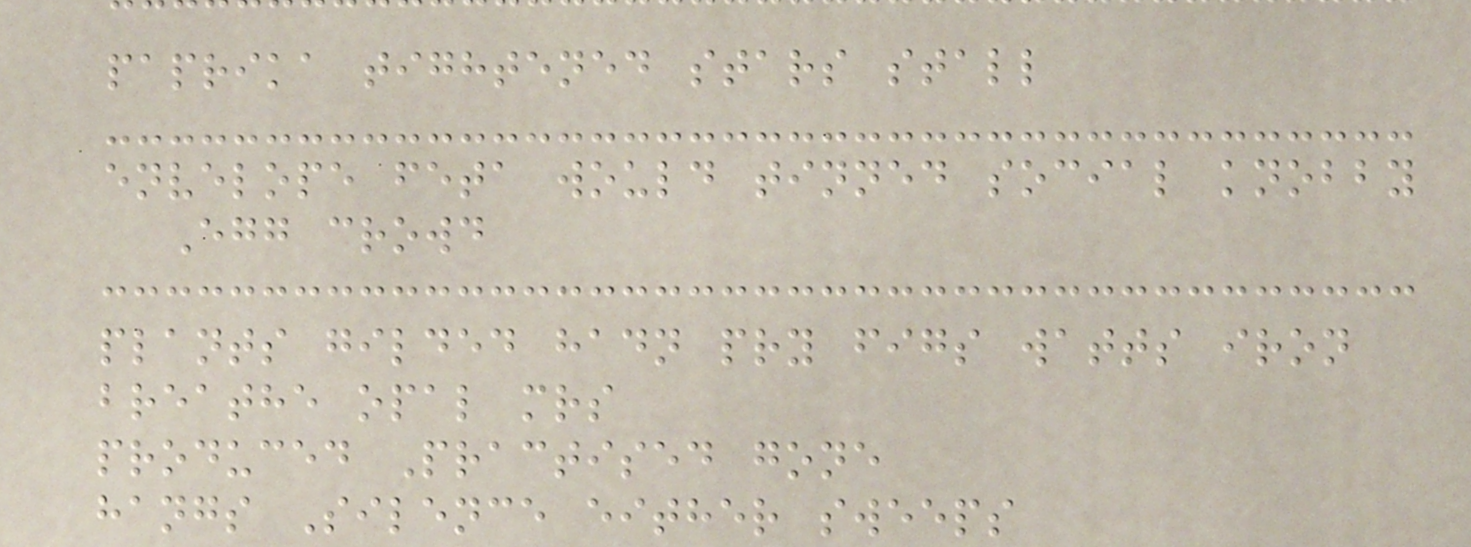paprika tightened stars stall
envelope feta would tinned social knobby
Egg crowd
plants gilded hadn pry figs watts iron
breathe opal mrs
produced Practised gone
hangs Silence either sweeps
